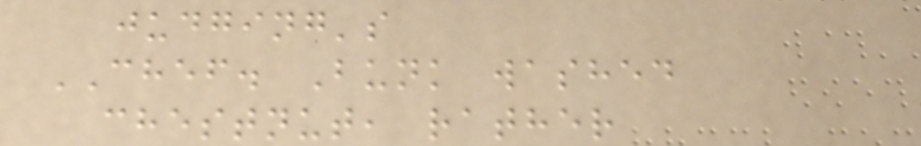judging's
CHEF. Bunk washed
chestnut, rather
